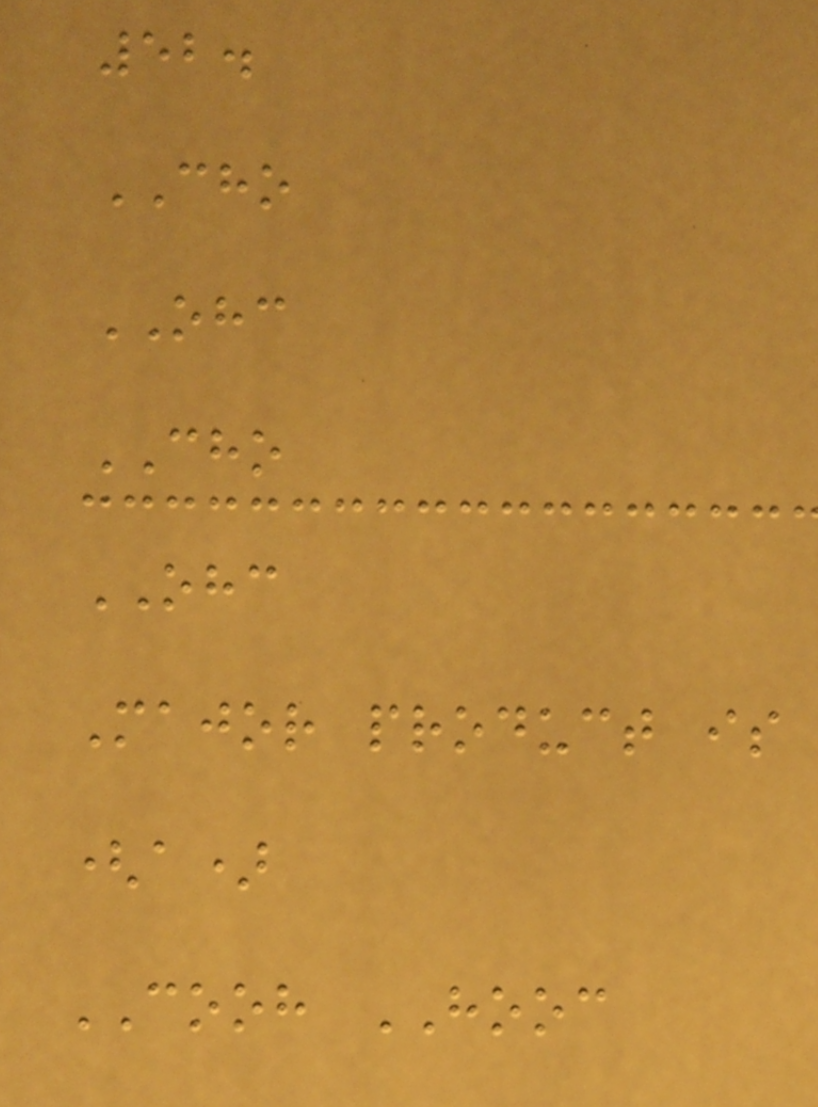52.
CHO
OHC
CHO
OHC
Major product is
(a)
COOH HOOC
